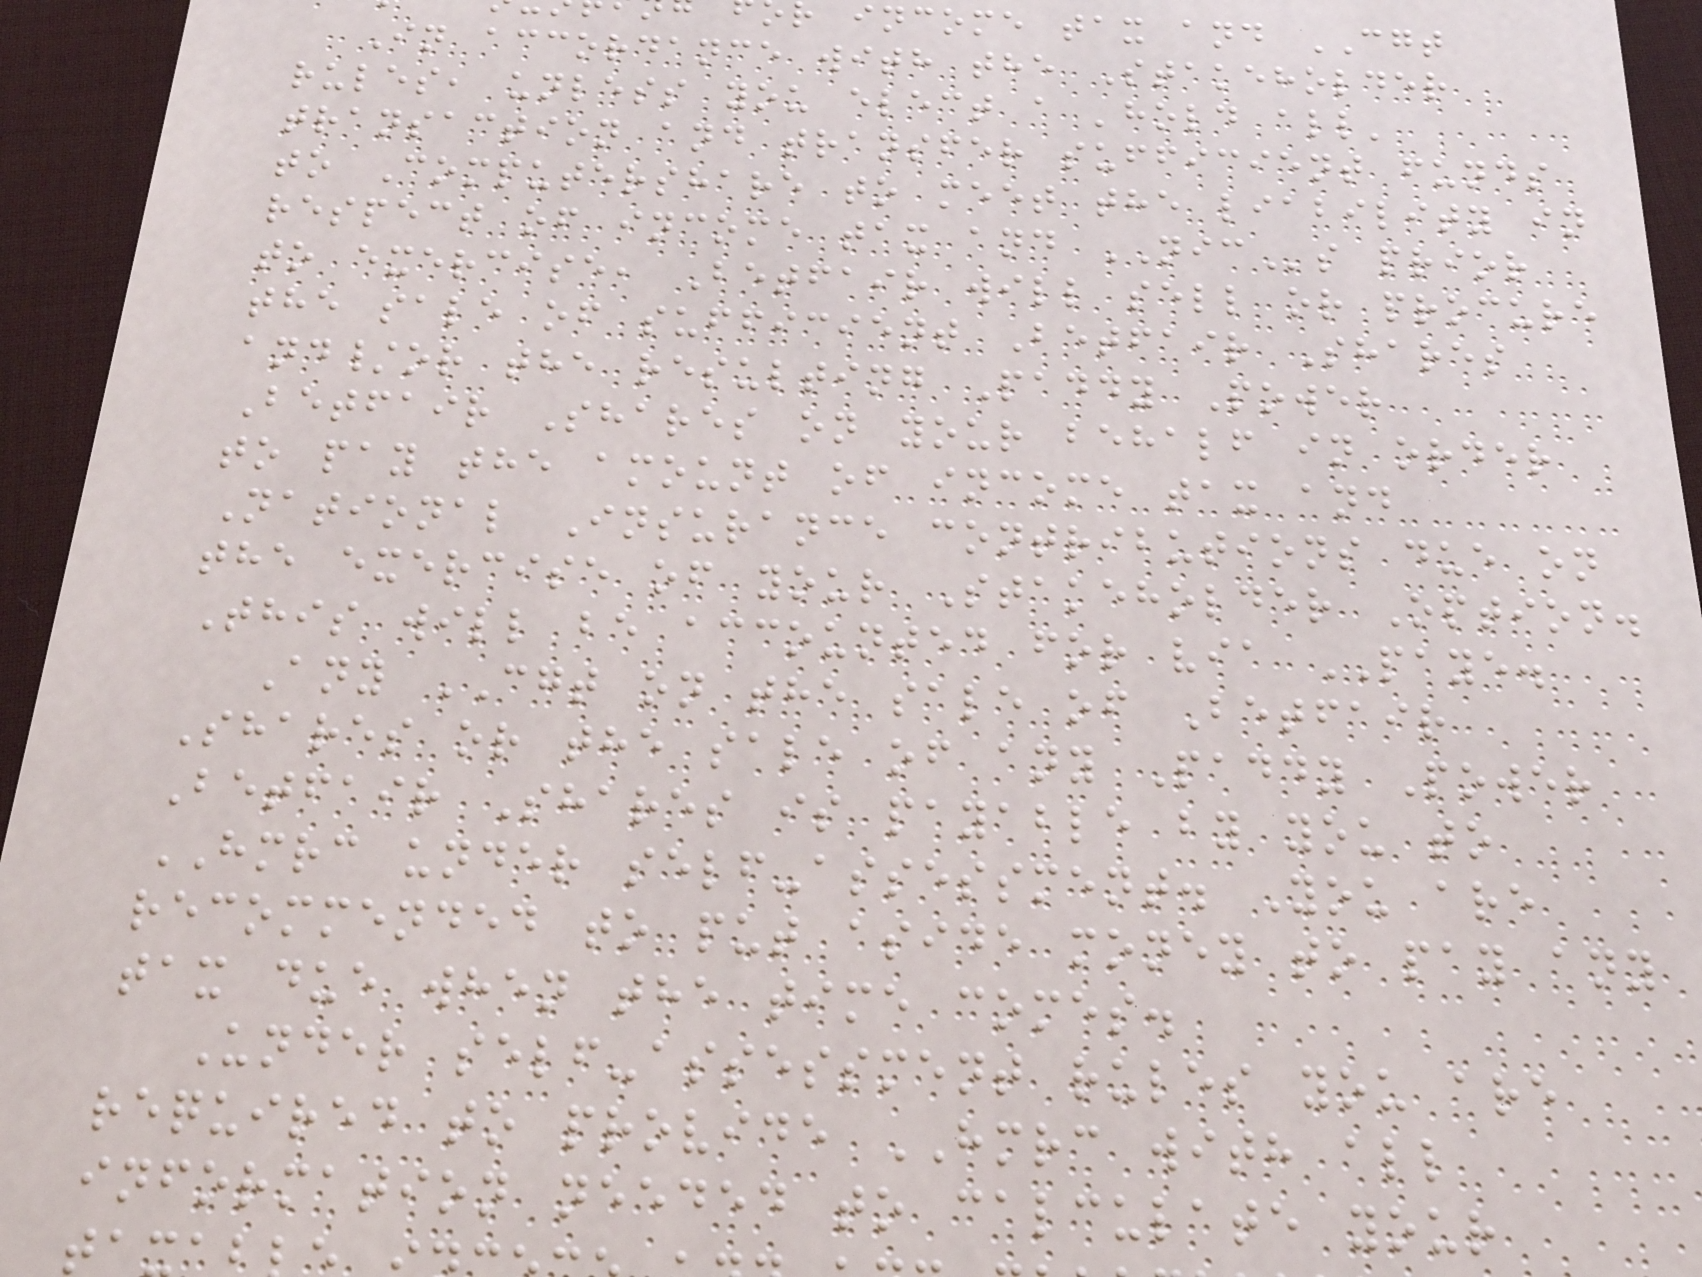income tax and CGT
In accordance with the Stakeholder
rules, unless you elect a 'hold all'
transaction and transfer sufficient funds
to Computershare to meet the liability in
respect of income tax and NICs prior
to exercise, Betfair will sell or procure
the sale of sufficient Betfair Shares
and/or the resulting Paddy Power
Betfair Shares on your behalf in order
to pay the amount of income tax and
National Insurance contributions due on
the exercise of your Stakeholder Option.
This will be accounted for via PAYE.
Any CGT on the sale of Betfair
Shares or the sale of any Paddy Power
Betfair Shares is payable by you to
HMRC under self-assessment. You are
recommended to put aside money to pay any
tax due when the time comes.
Under self-assessment rules you are
required to provide HMRC with all
information needed to calculate your
